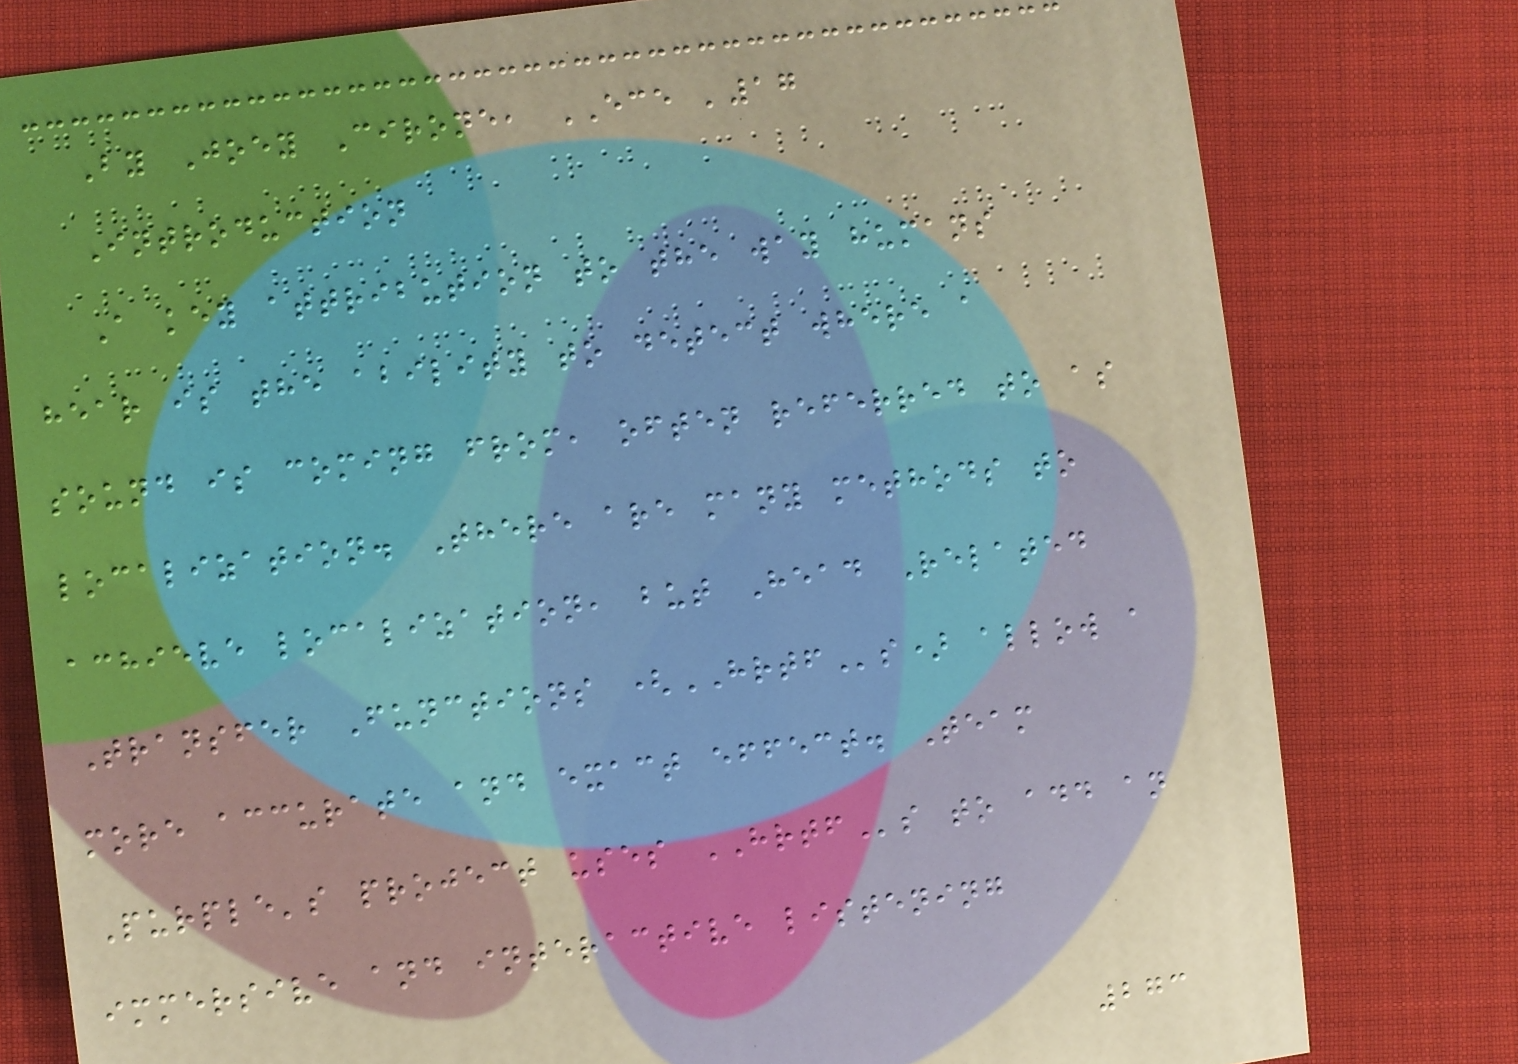By Joey Cirone, ECE '17
Introduction
A key attribution to the way humans
hear is the ability to detect where a
sound is coming from, often referred to as
localization. There are many methods to
achieve localization, but Head Related
Transfer Functions (HRTFs) allow a
more accurate and exact effect. Team
Purple's project uses HRTFs to add an
immersive and interactive listening
273
